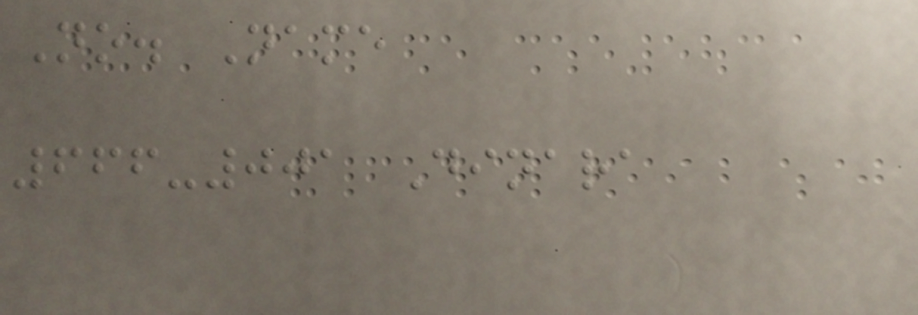No. Name
666-001 Dinara
